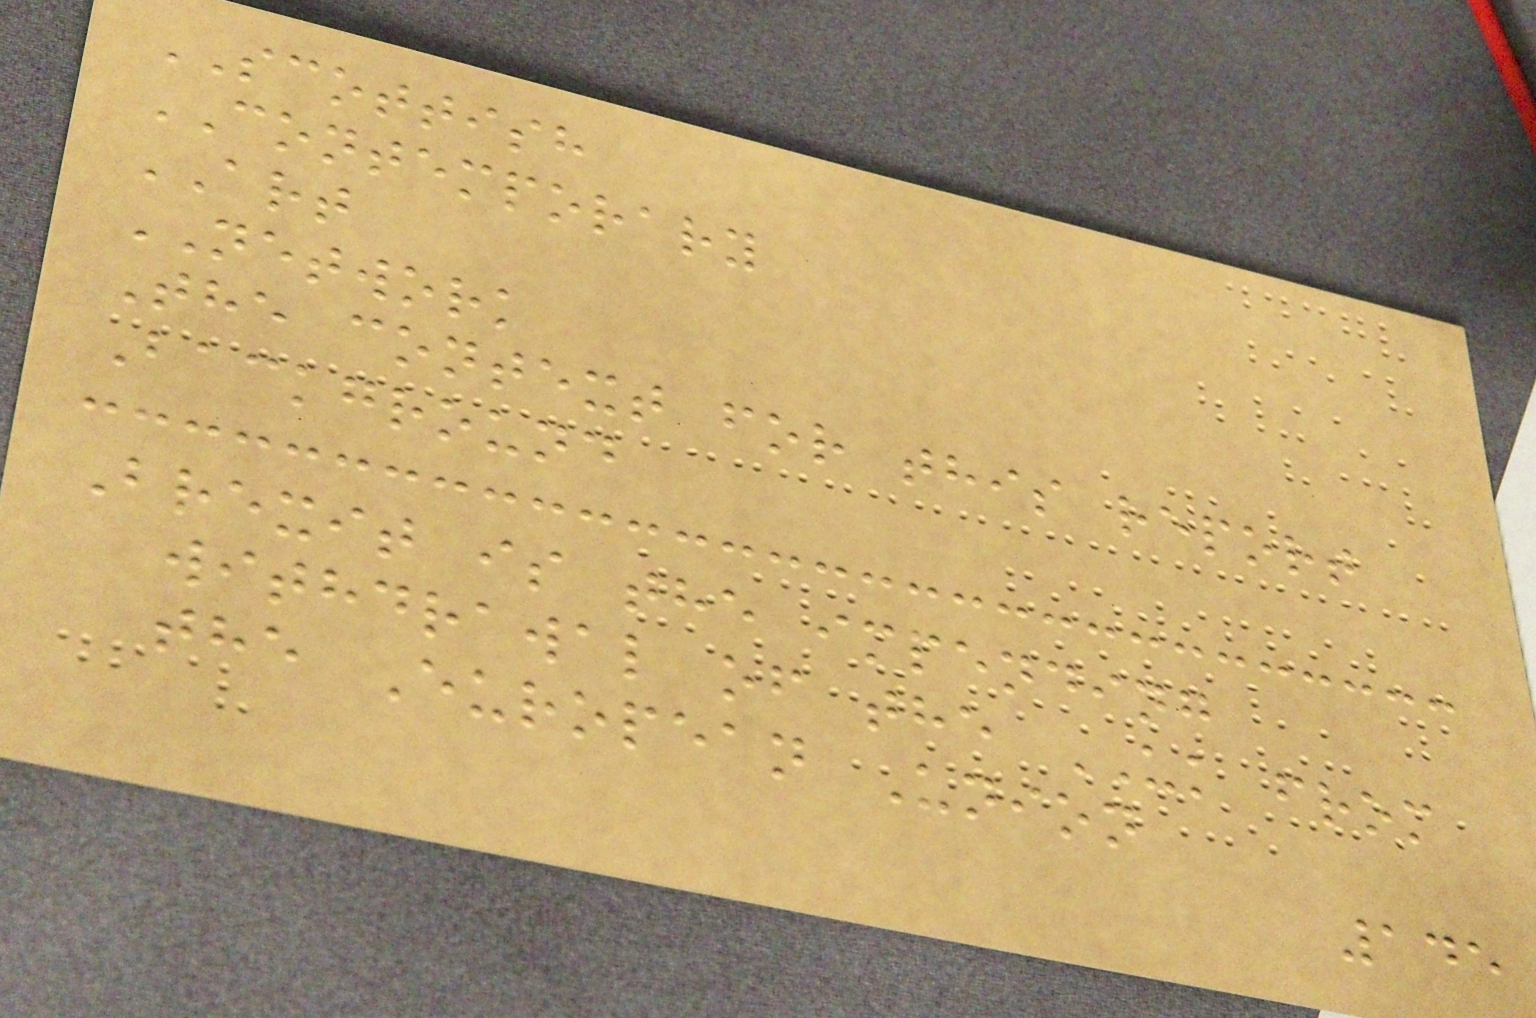SCOTTISH
CONTEMPORARY
ART
NETWORK
The context for this report
Background
Brexit is the impending
withdrawal of the UK from
the European Union
145
